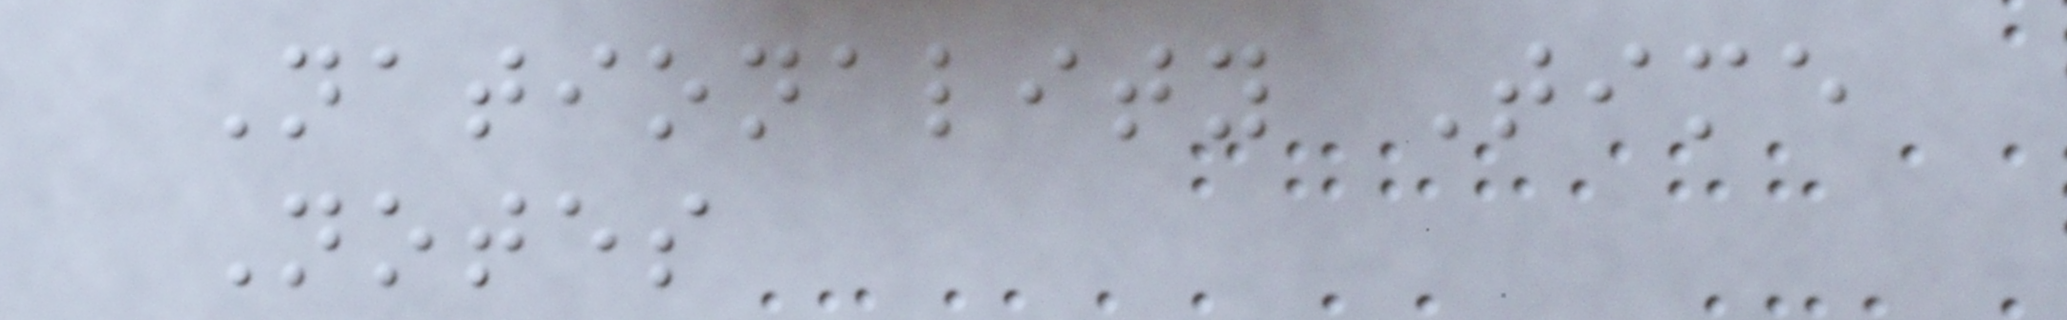Nationality Time
Notes
